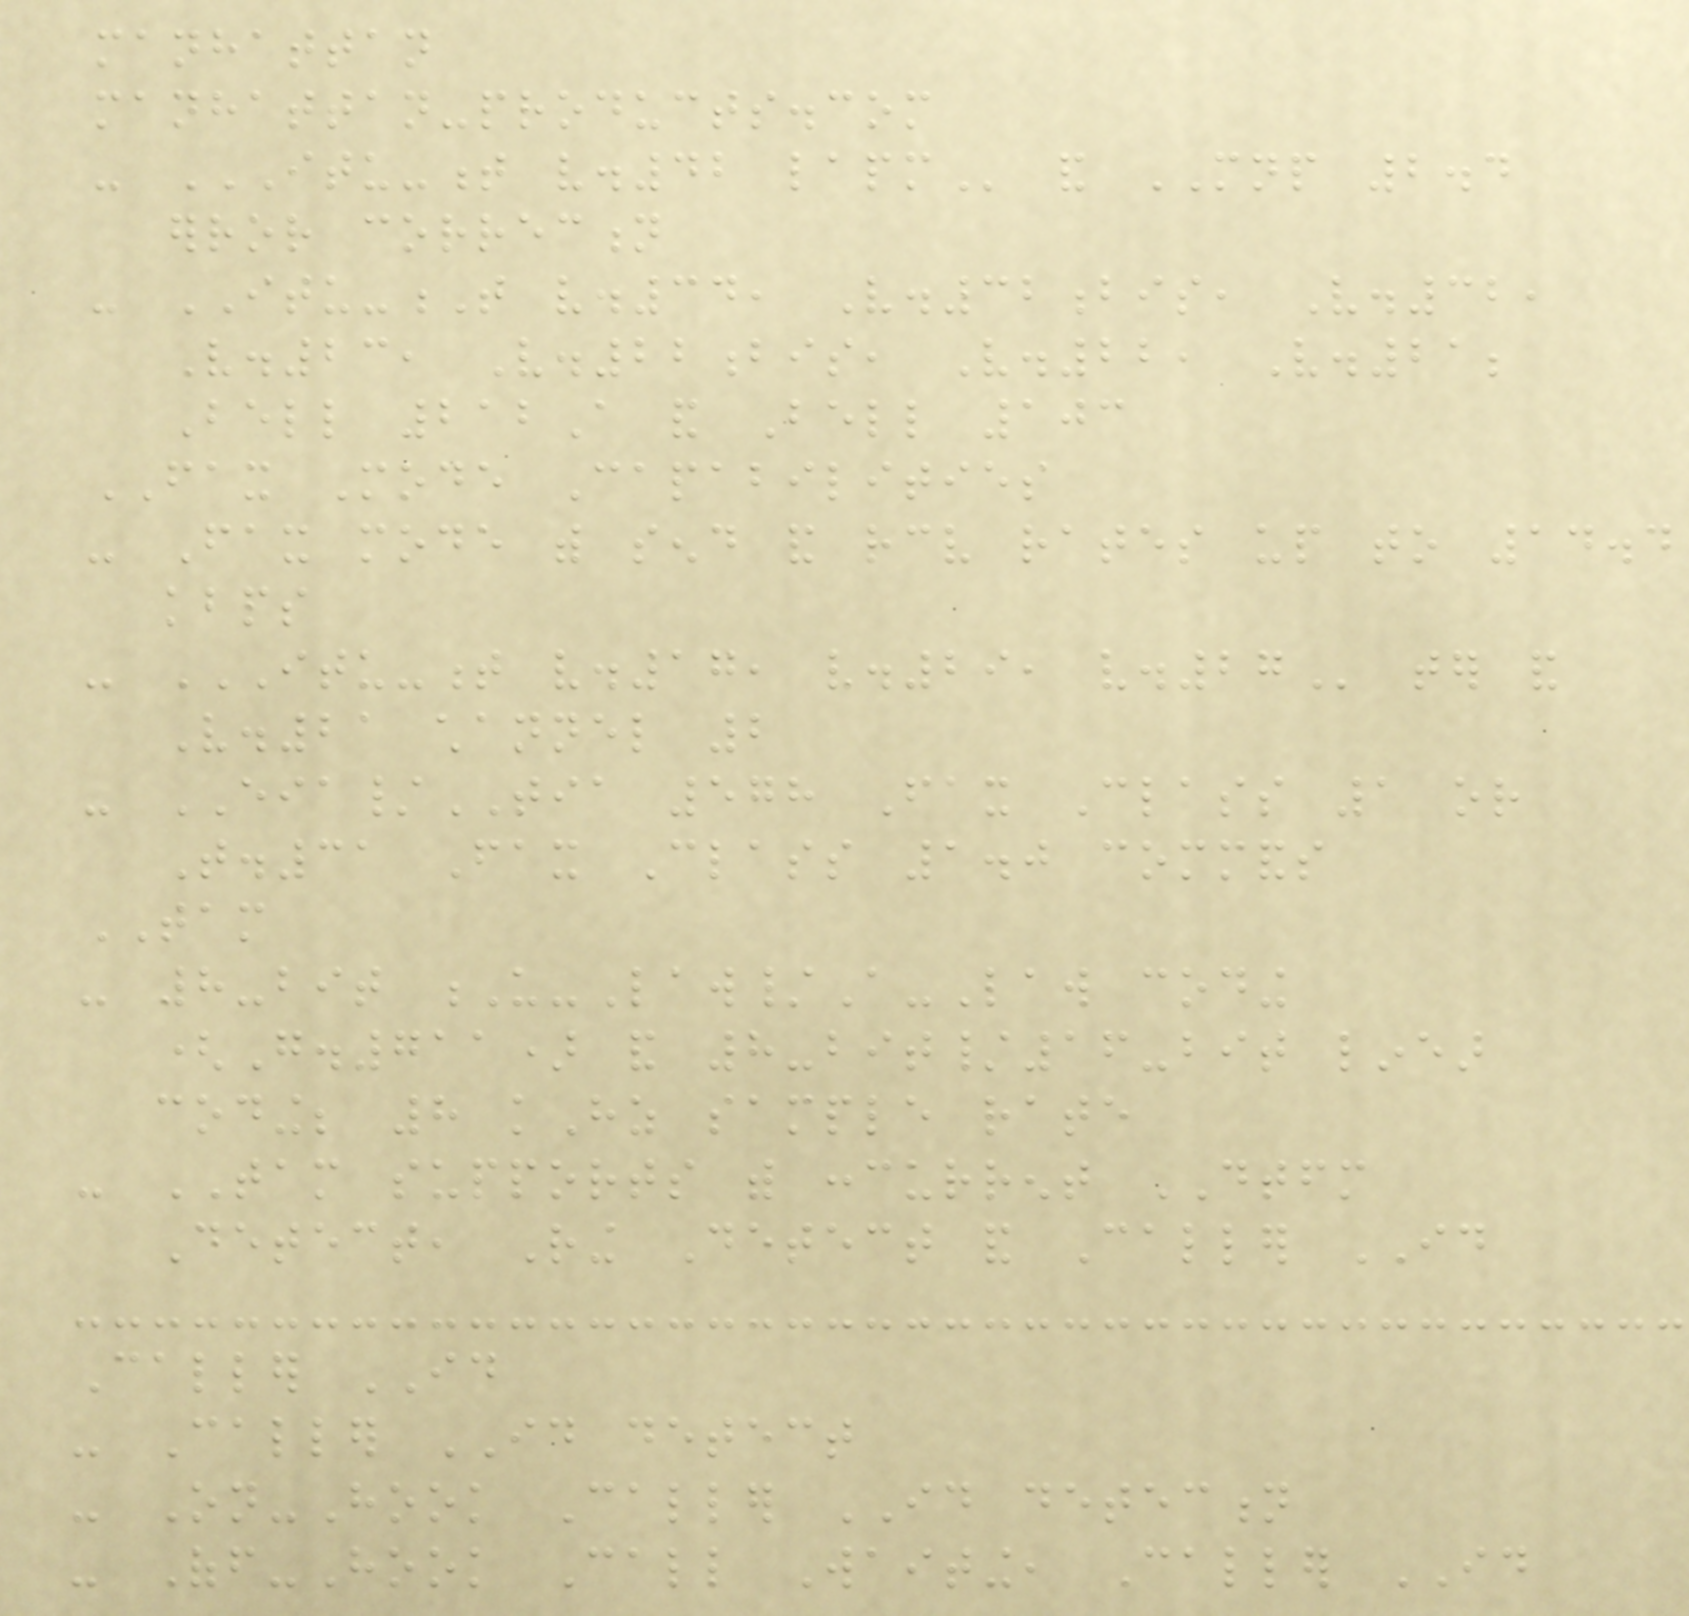manhattan
manhattan-products.com
- ITU-T V.42 LAPM and MNP 2.4
error correction
- ITU-T v.34, V.32bis, V.32,
V.23, V.22bis, V.22, V.21;
Bell 212A and Bell 103
FAX Mode Capabilities
- Fax mode with send and receive rates up to 14.4
kbps
- ITU-T V.17, V.29, V.27 ter and
V.21 channel 2
- EIA/TIA 578 Fax Class 1 or
T.31 Fax Class 1.0 commands
TAM
- 8-bit U-Law/A-Law coding
(G.711) and 8-bit/16-bit linear
coding; 8 kHz sample rate
- TAM supports with concurrent DTFM
Detect, Ring Detect and Caller ID
Caller ID
- Caller ID detect
- On-Hook Caller ID detection
- Off-Hook Call Waiting, Caller ID
